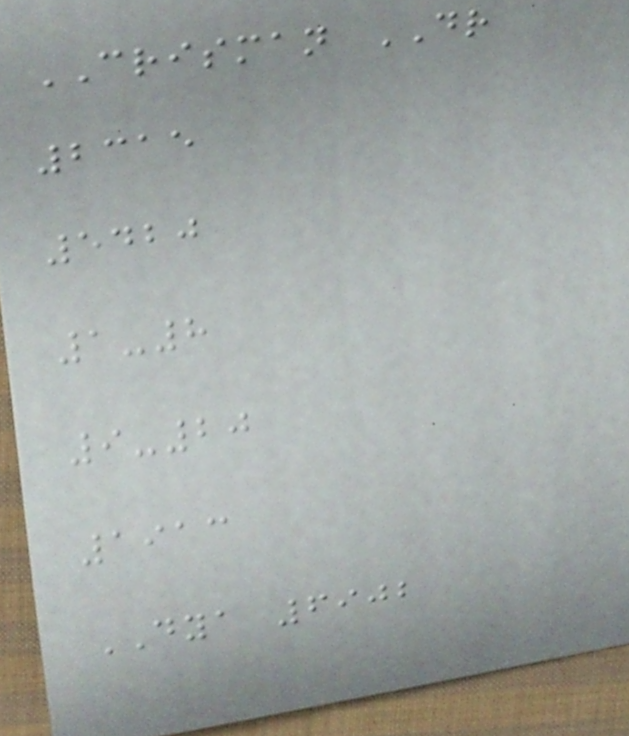CRISMAN DR
2315
5420
1-8
9-20
1913
DYA 6902
